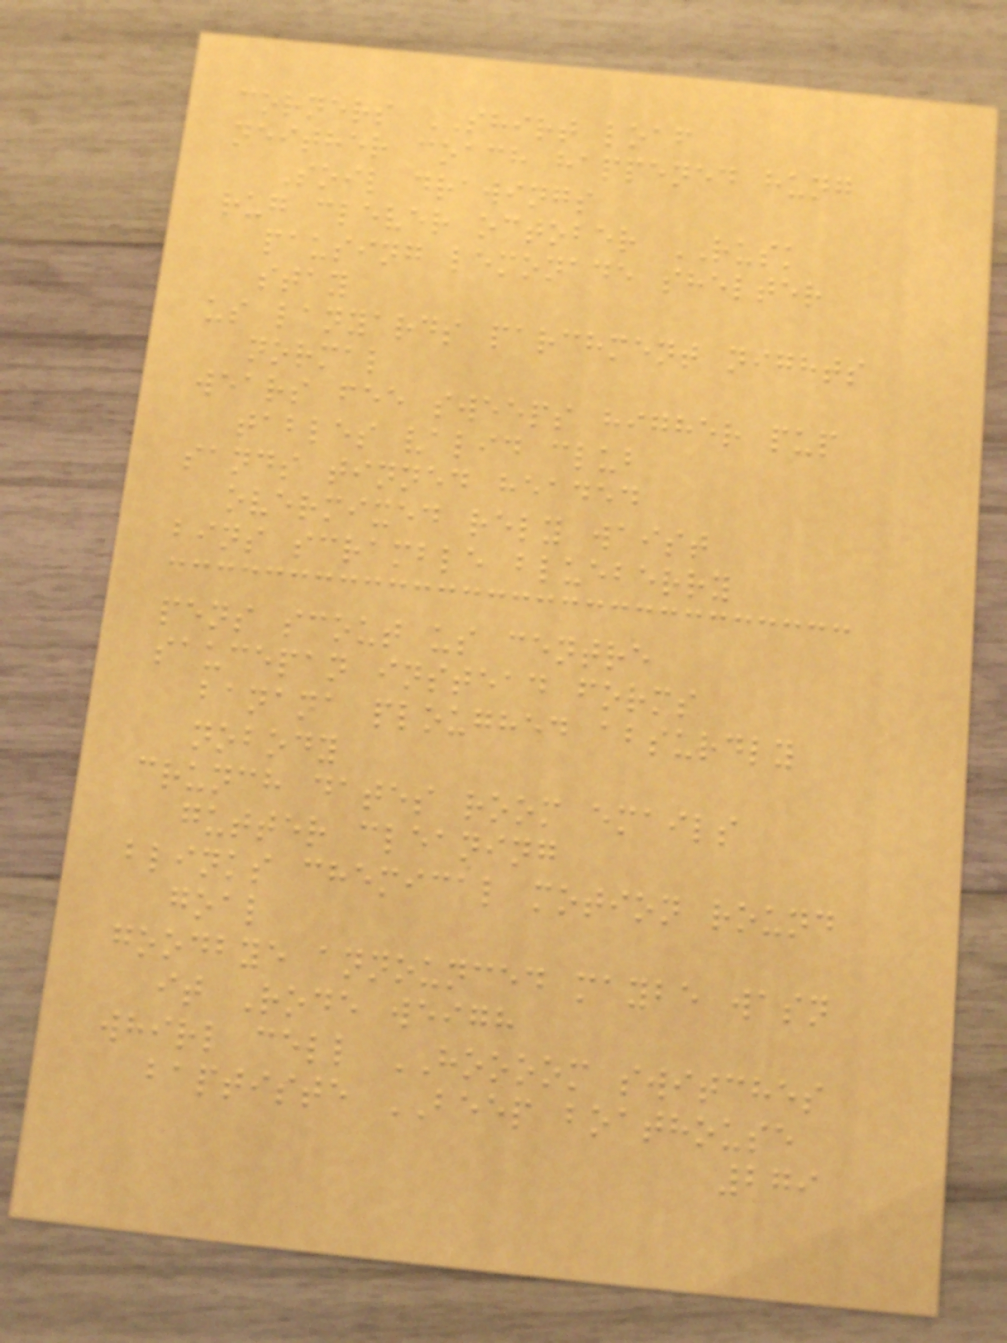corners SHIRT loaf
neither coach happened hung
Soil drawings
rug clever october RUSK
pausing lemonade shelter
stay
us lanyards parchment nights
normal
wears fee sweeps higher pup
tables valid club
sands tinned headed
overmixed rely waist
bins scramble blueberry
pens scout us centre
saucepan instead forms
banana ploughed absurdly
nobody
crunch dates room emails
gutter cleaning
blinks chemical motion round
goal
goodbye announced maybe wasn
it Rode weigh
whirl cell HOOOOM switches
baptiste BEEP boathouse
279
